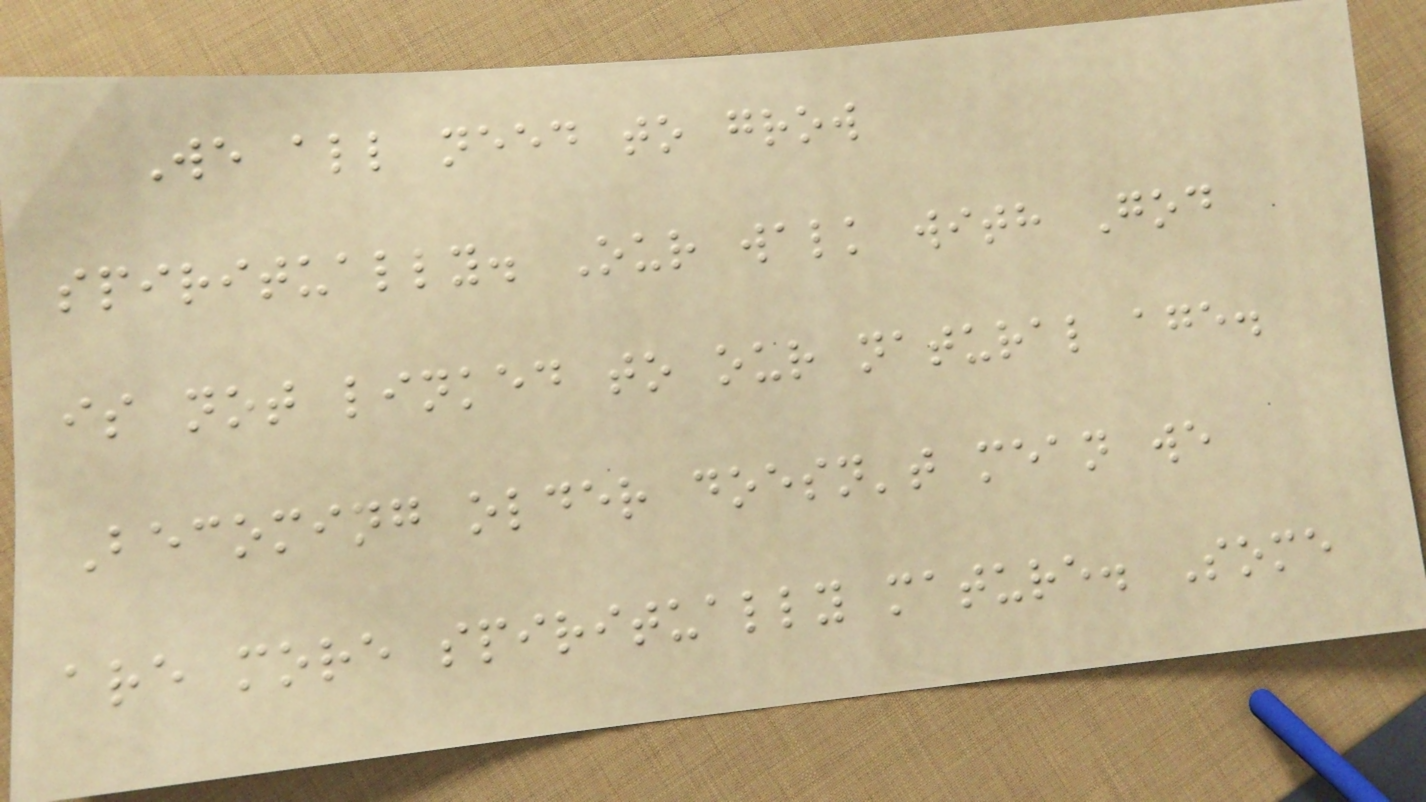We all need to grow
spiritually. Our walk with God
is not linked to our natural age.
Becoming older doesn't mean we
are more spiritually mature. Some
